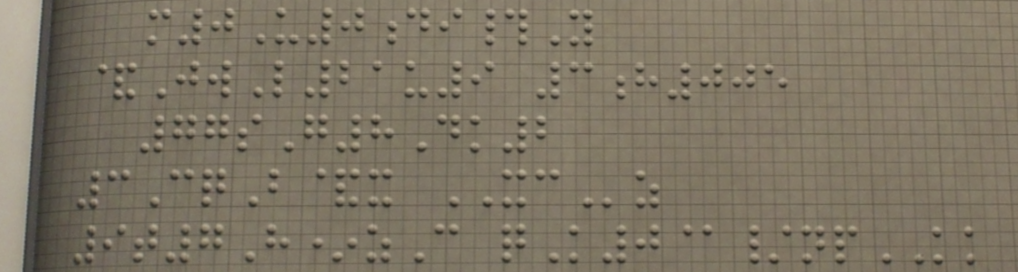m0U0di#Y
&JwL21u9 3h005
77sG8Dk2
3CqB&x XCz
9t7H*zC qK0@/npKK
